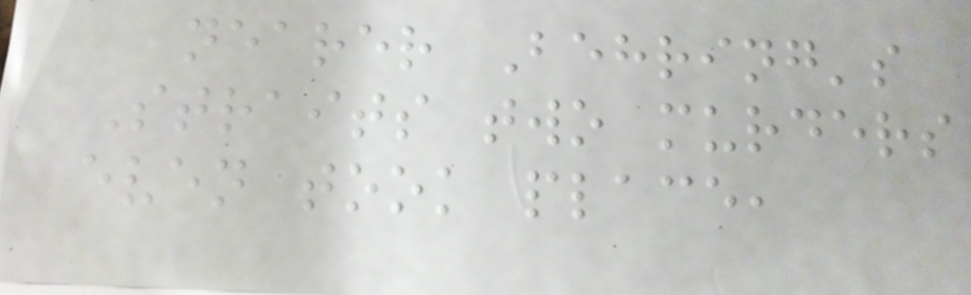nearer Behring's
Straits two murders
even took place,
